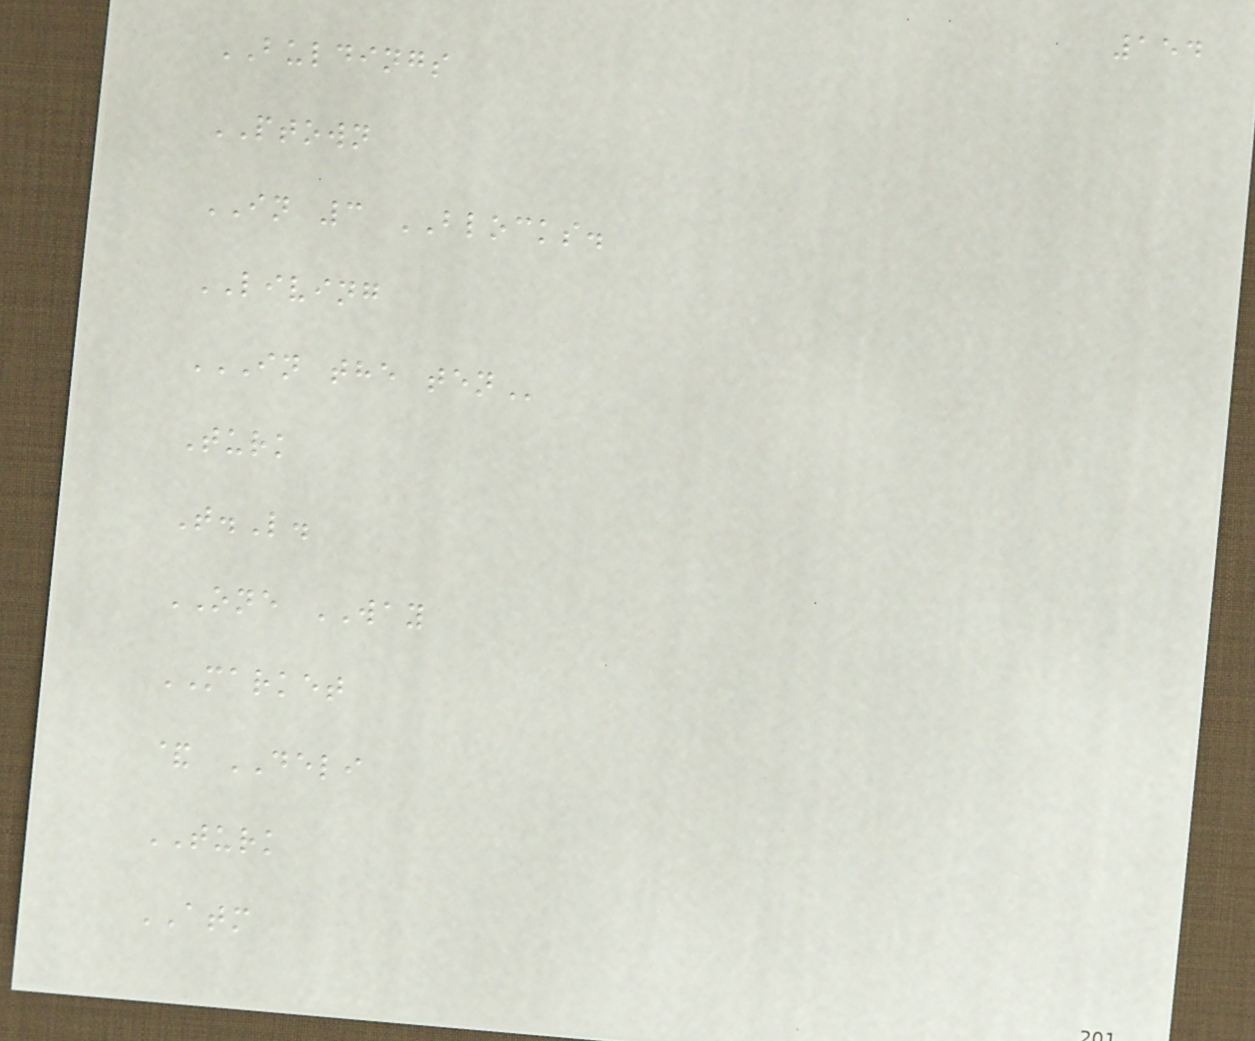154
BULDINGS
PTOWN
IN 3 BLOCKS.
LIVING
IN THE TEN
Turk
T.L.
ONE WAY
MARKET
& DELI
TURK
ATM
